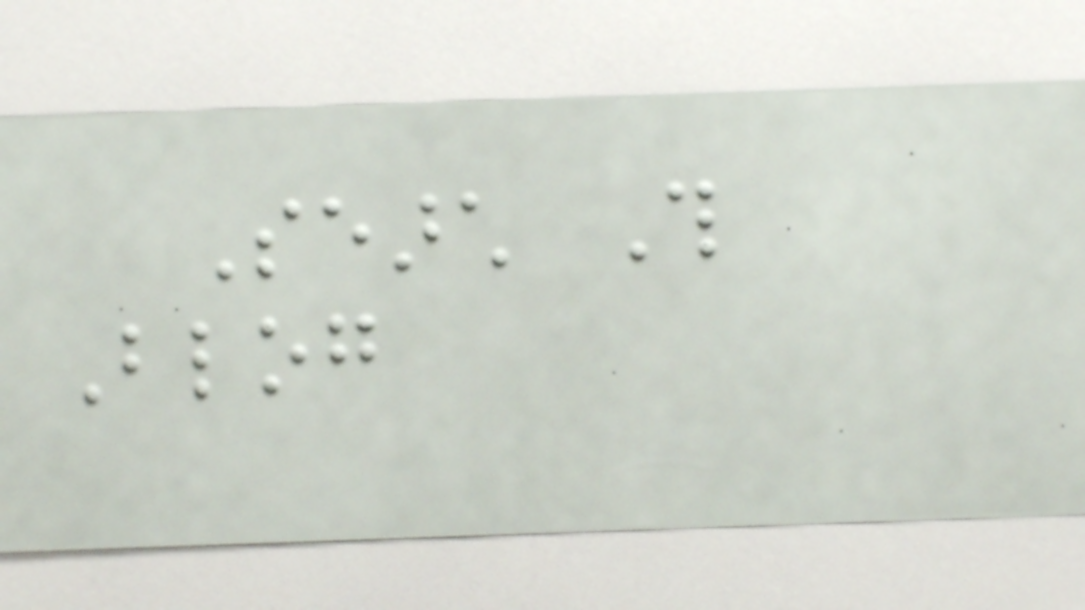Search This
Blog
